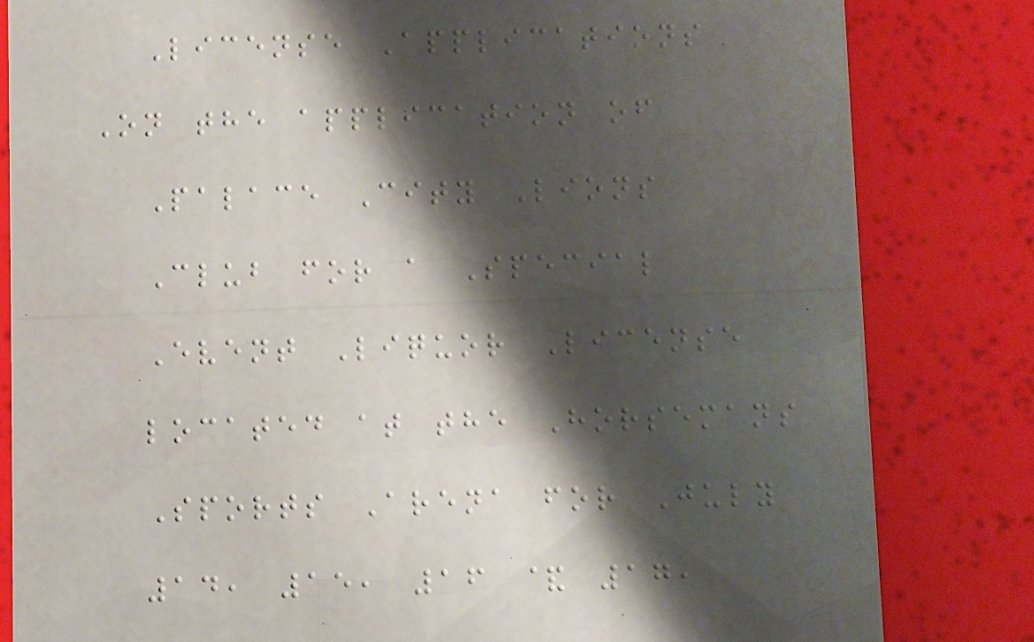License Applications
On the application of
Palace City Lions
Club for a Special
Event Liquor License
located at the Horsemans
Sports Arena for July
14, 15, 16 & 17,
